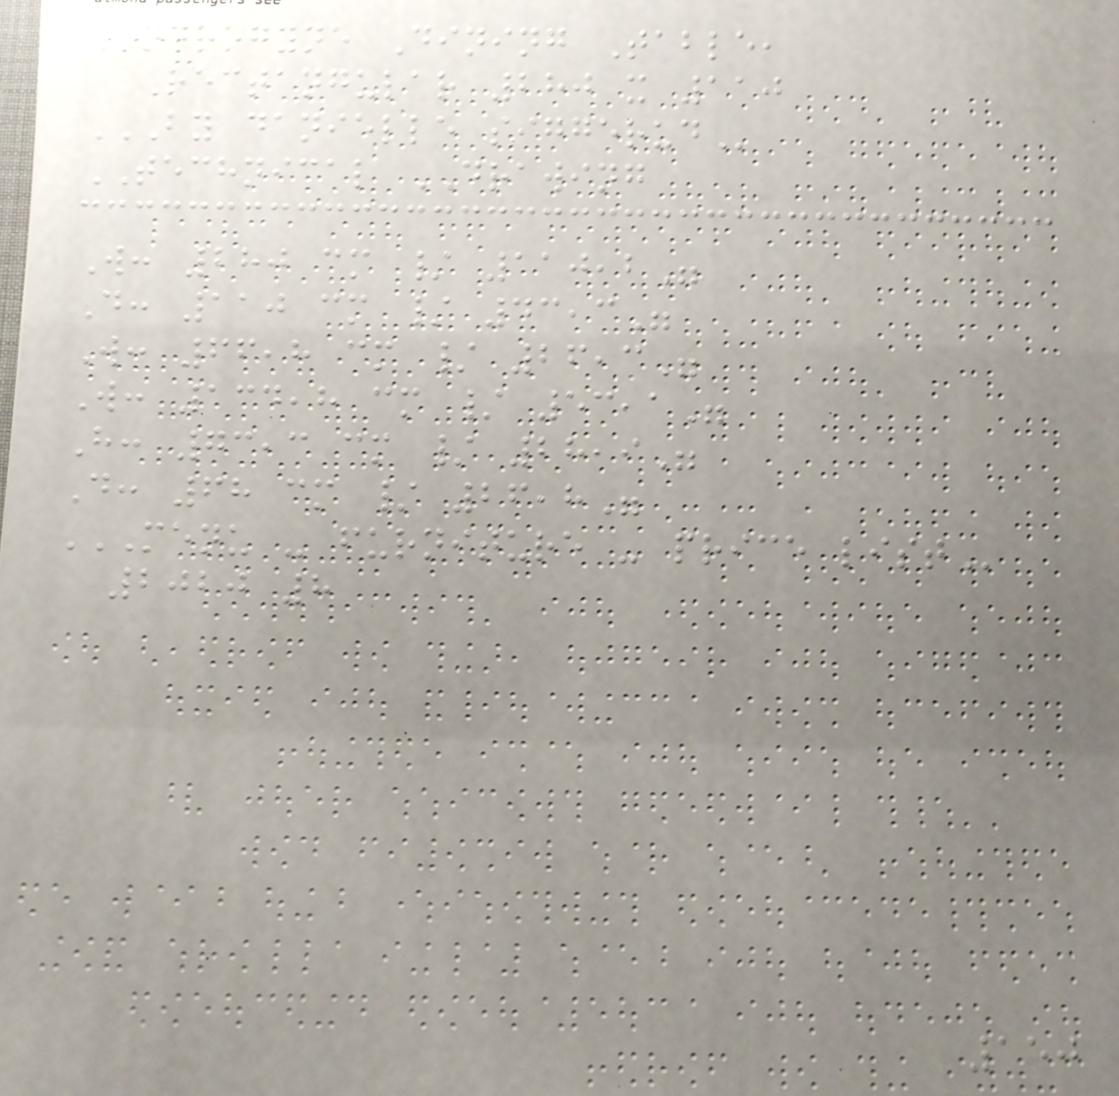Androgyne Dining Table,
Rectangular 280 x 110
BY DANIELLE SIGGERUD
TECHNICAL DRAWING
W: 280 cm / 110,2"
D: 110 cm / 43,3"
W: 66,8 cm / 26,3"
W: 134,8 cm / 53,1"
H: 73,3 cm / 28,9"
D: 68 cm / 26,8"
MENU - FURNITURE - PRICE LIST
2020 8
150
